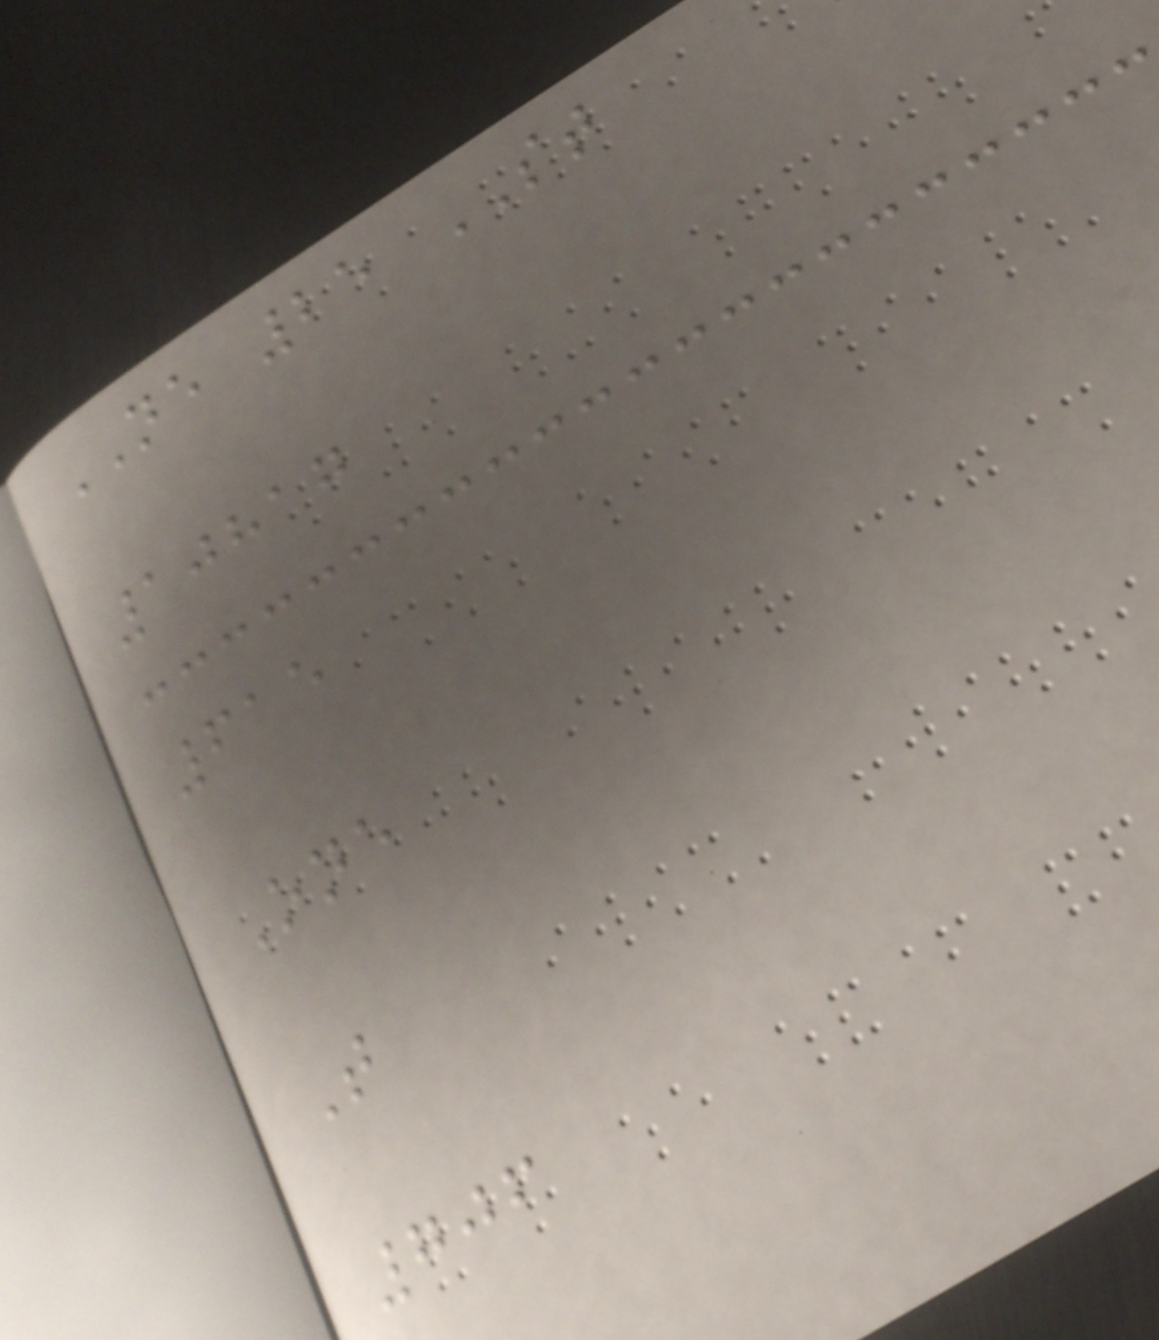NE 25 ST
10817
615
One
T
706
